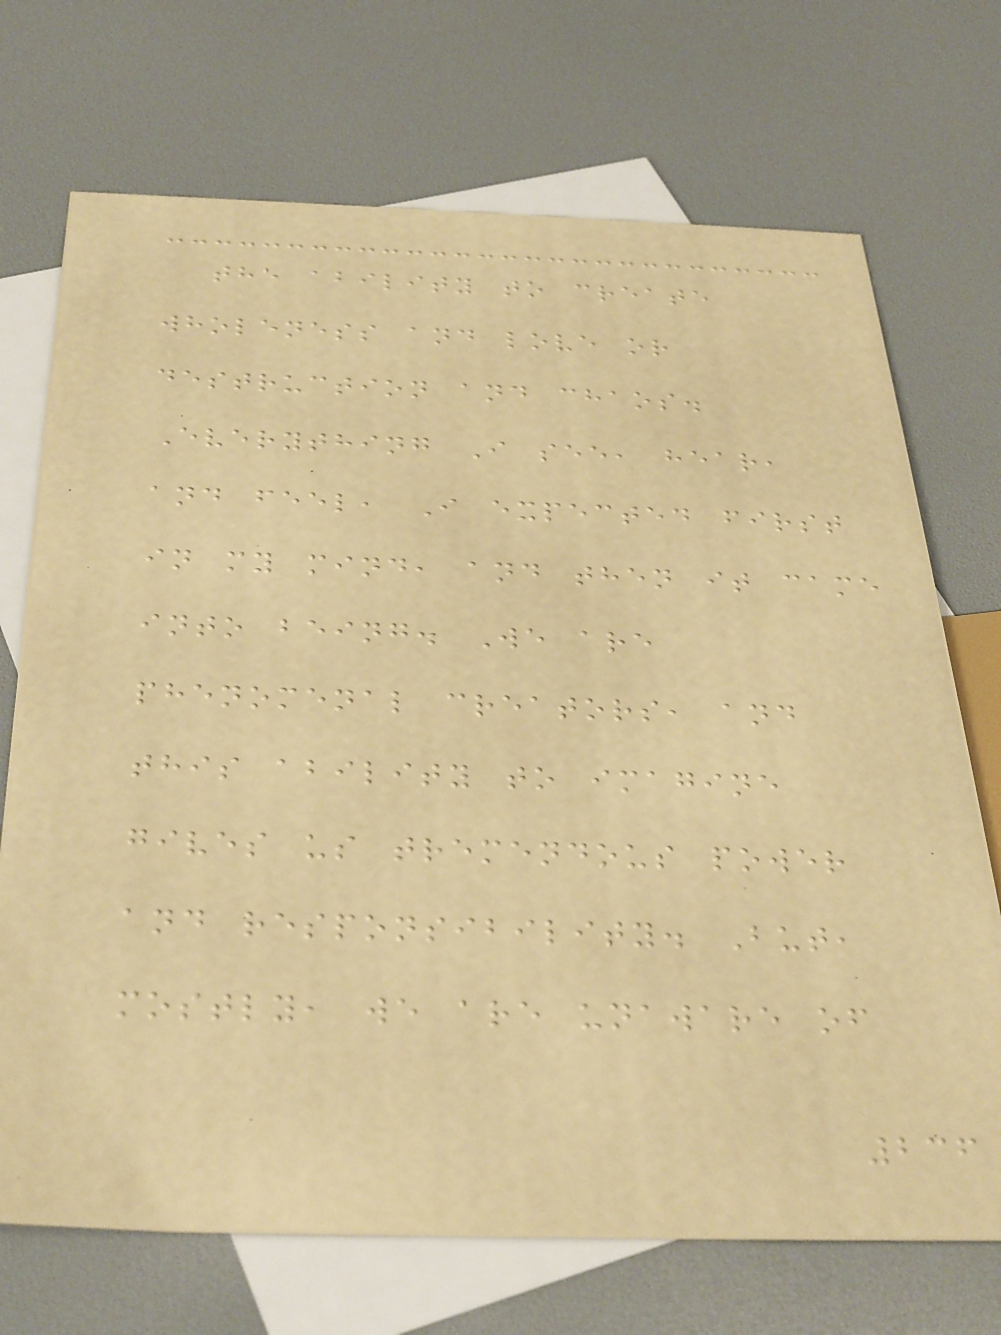the ability to create
wholeness and love or
destruction and chaos.
Everything I see, hear,
and feel, I expected first
in my mind, and then it came
into being. We are
phenomenal creators, and
this ability to imagine
gives us tremendous power
and responsibility. But,
mostly, we are unaware of
236
